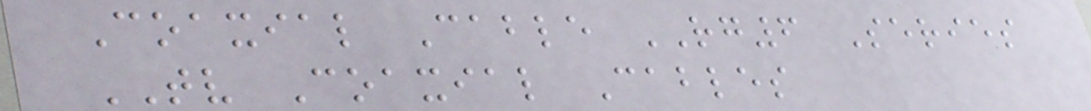Coaxial Cable RG6 Series
TV Coaxial Cables
